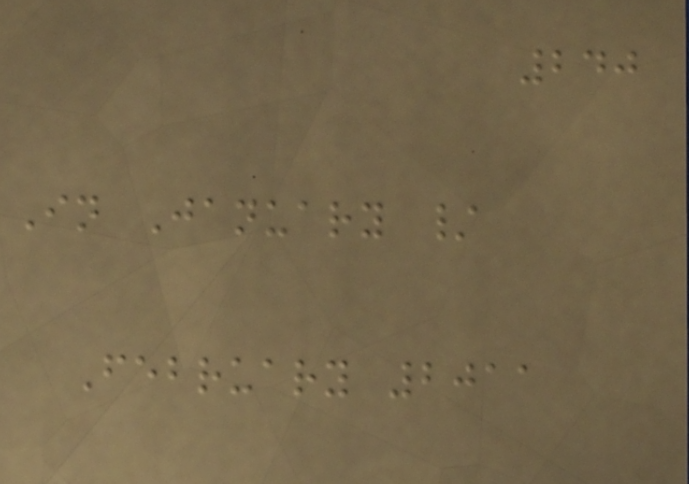240
In January /
February 2011
